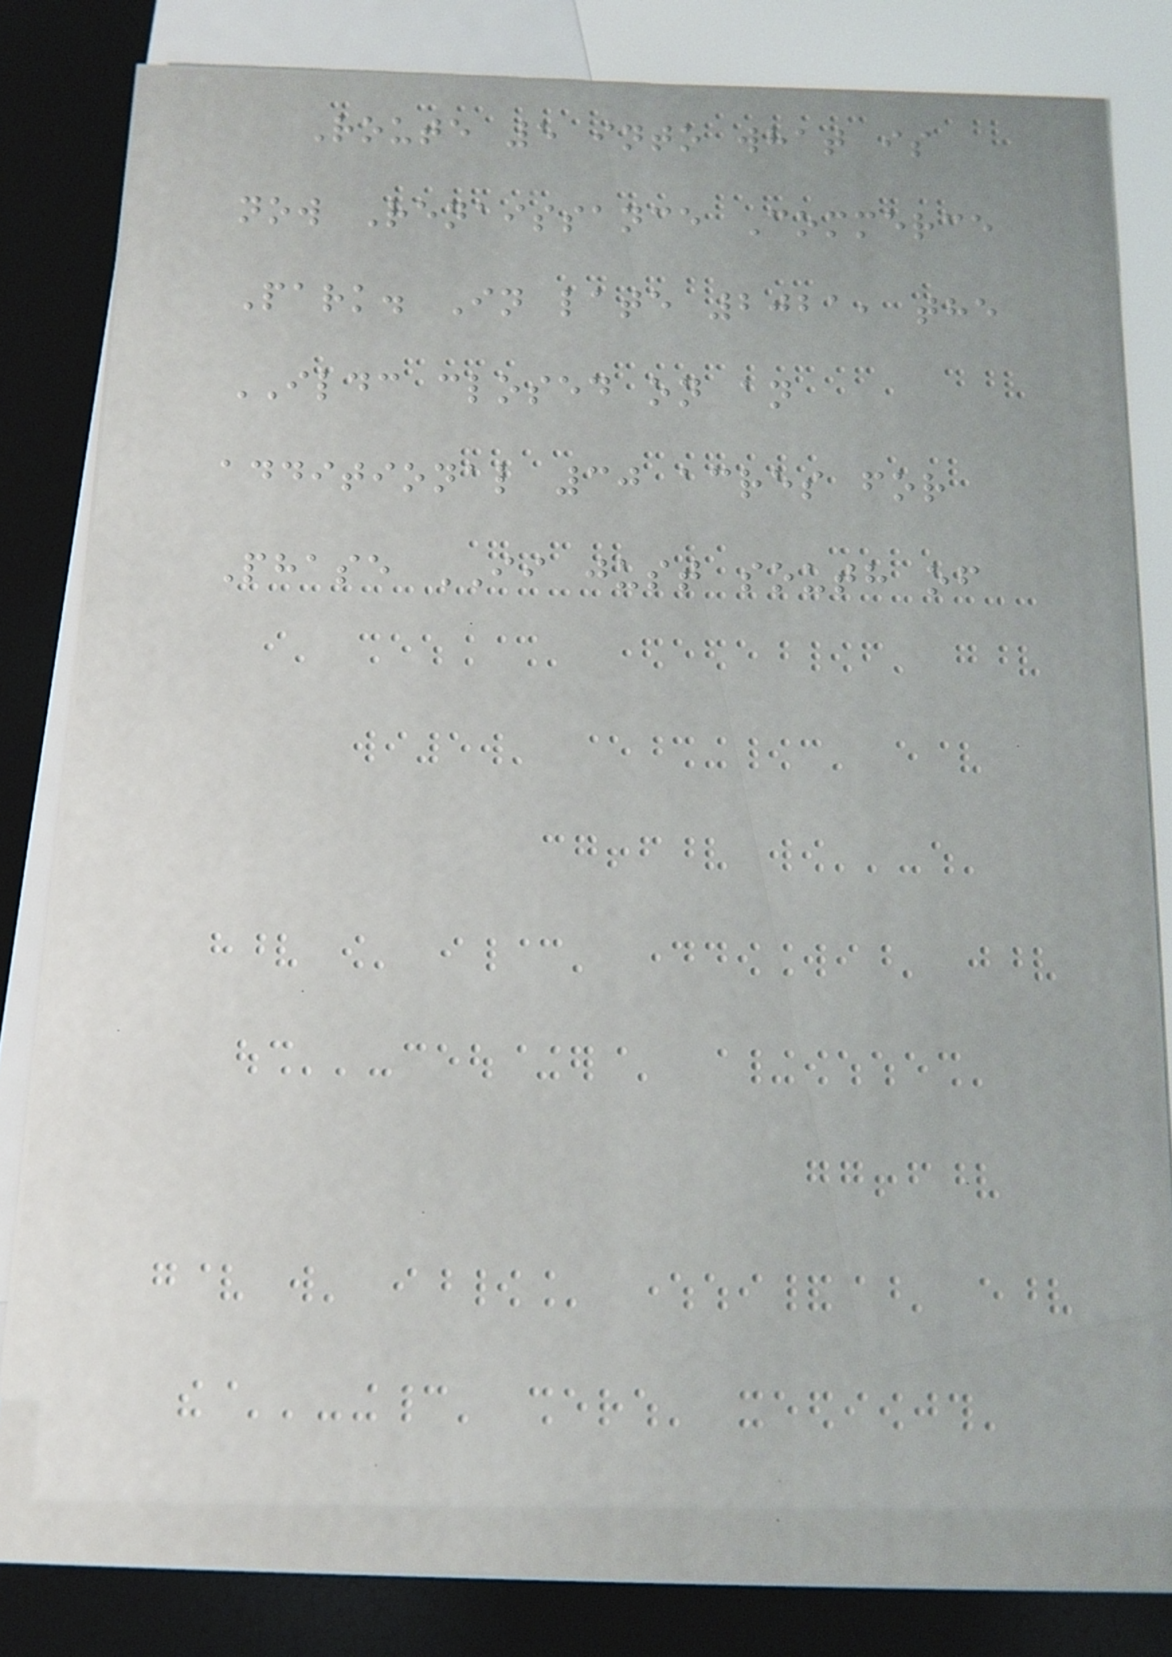Route 5 into what is
now Renaissance Commerce
Park. In late 2021, the
ILDC closed on an
additional 30 acres for
Phase II just south of
